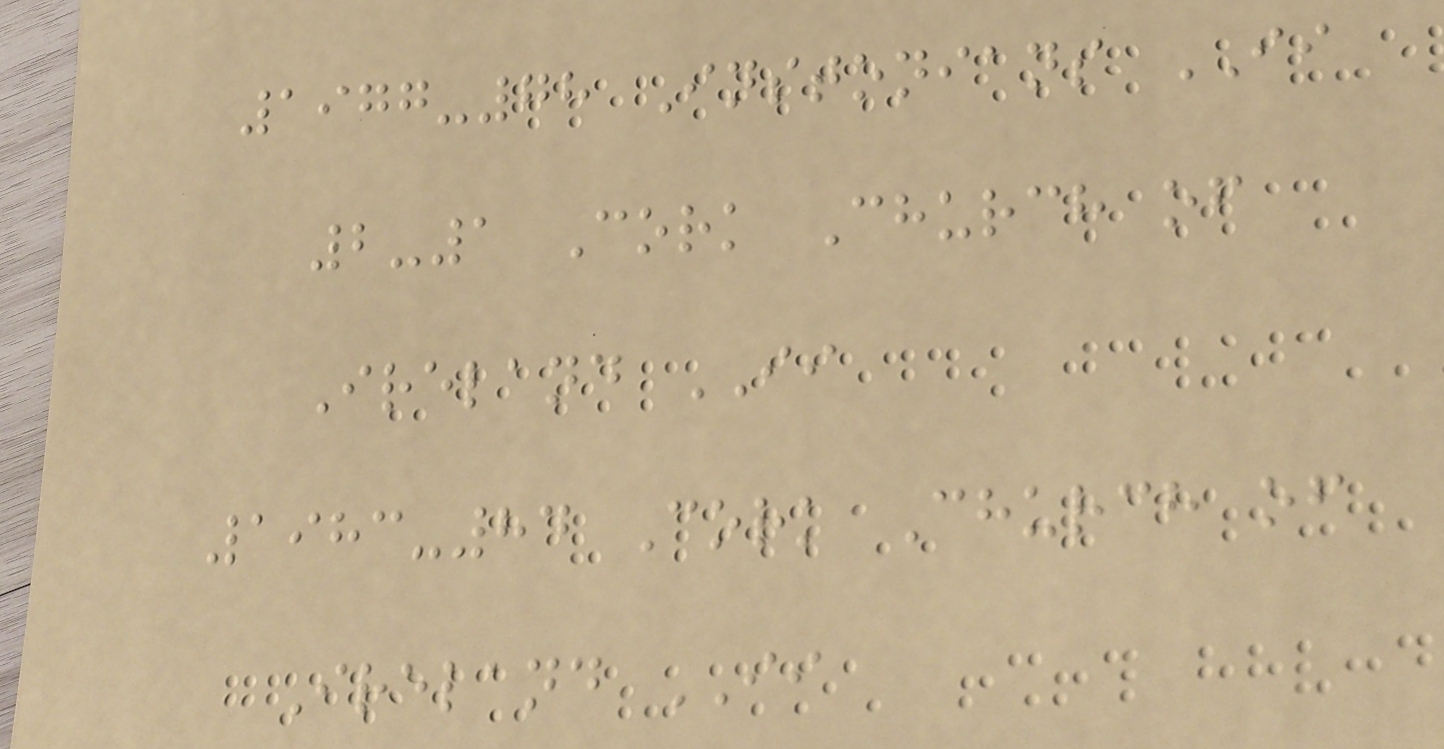1977-78 Instonians II
2-1 Cork Church of
Ireland II
1983-84 Cork Church of
Ireland II
